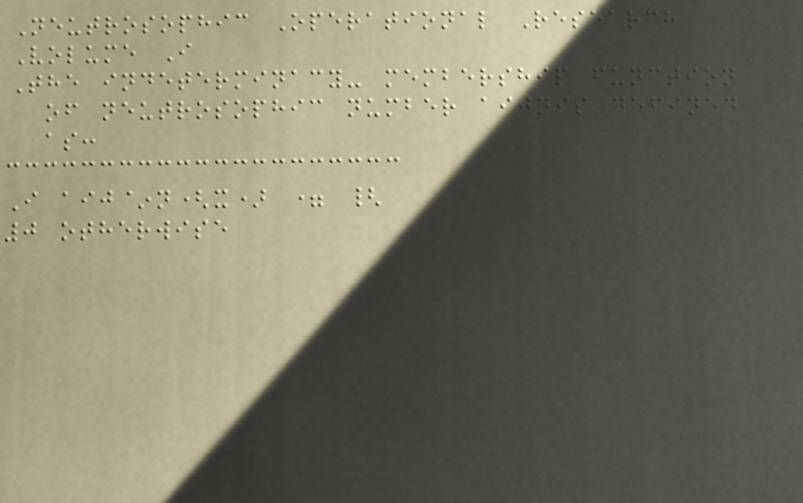Neutrosophic Operational Research
Volume I
The indeterminacy- membership function
of neutrosophic number aijnis defined
as:
I aij~n(x) = {
0 otherwise
